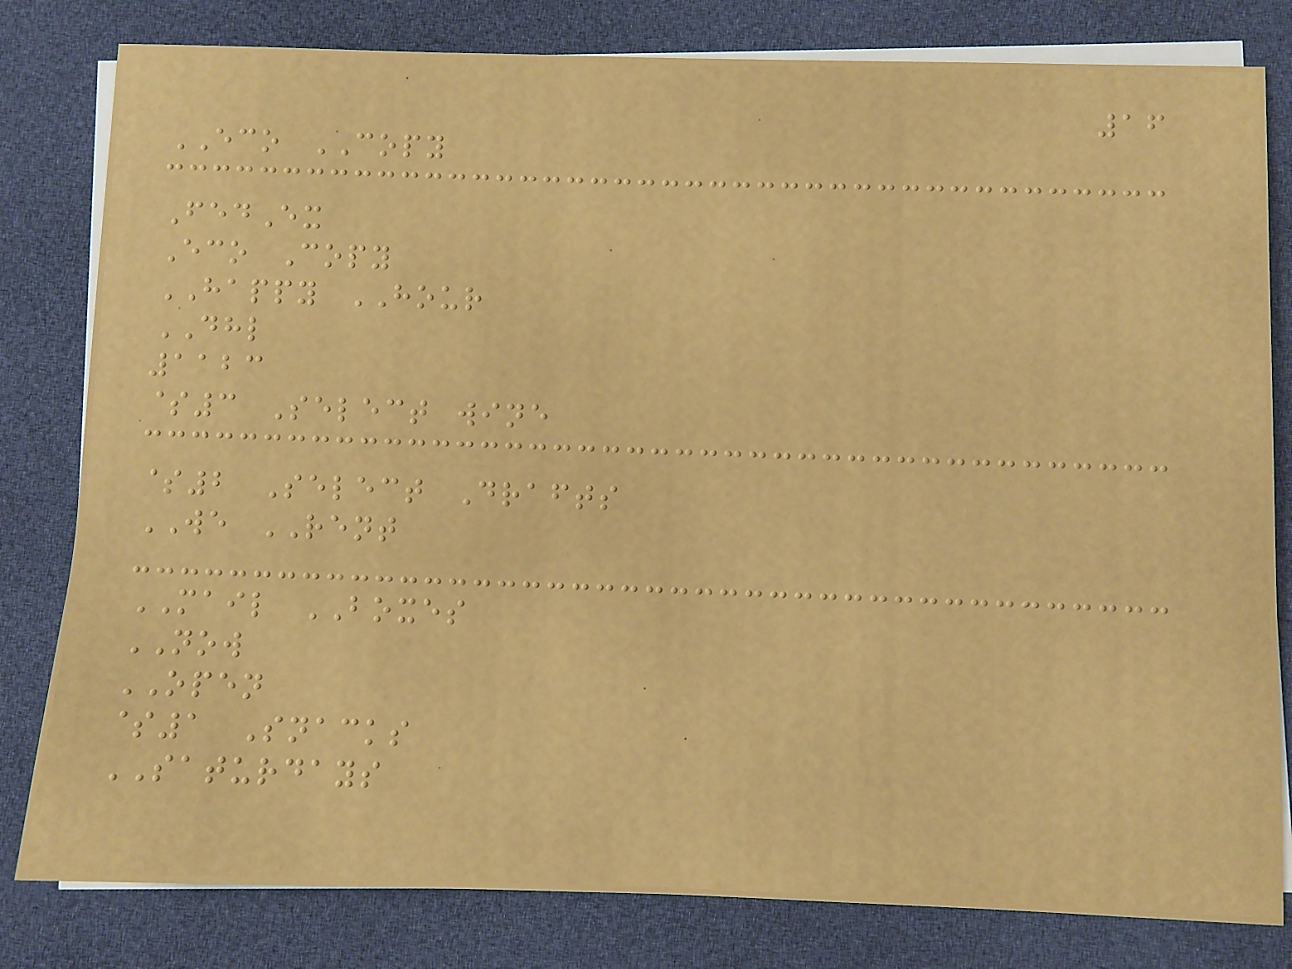16
ECO COPY
FedEx
Eco Copy
HAPPY HOUR
DHL
1123
$3 Select wine
$2 Select Drafts
WE RENT
MAIL BOXES
NOW
OPEN
$1 Snacks
SATURDAYS
